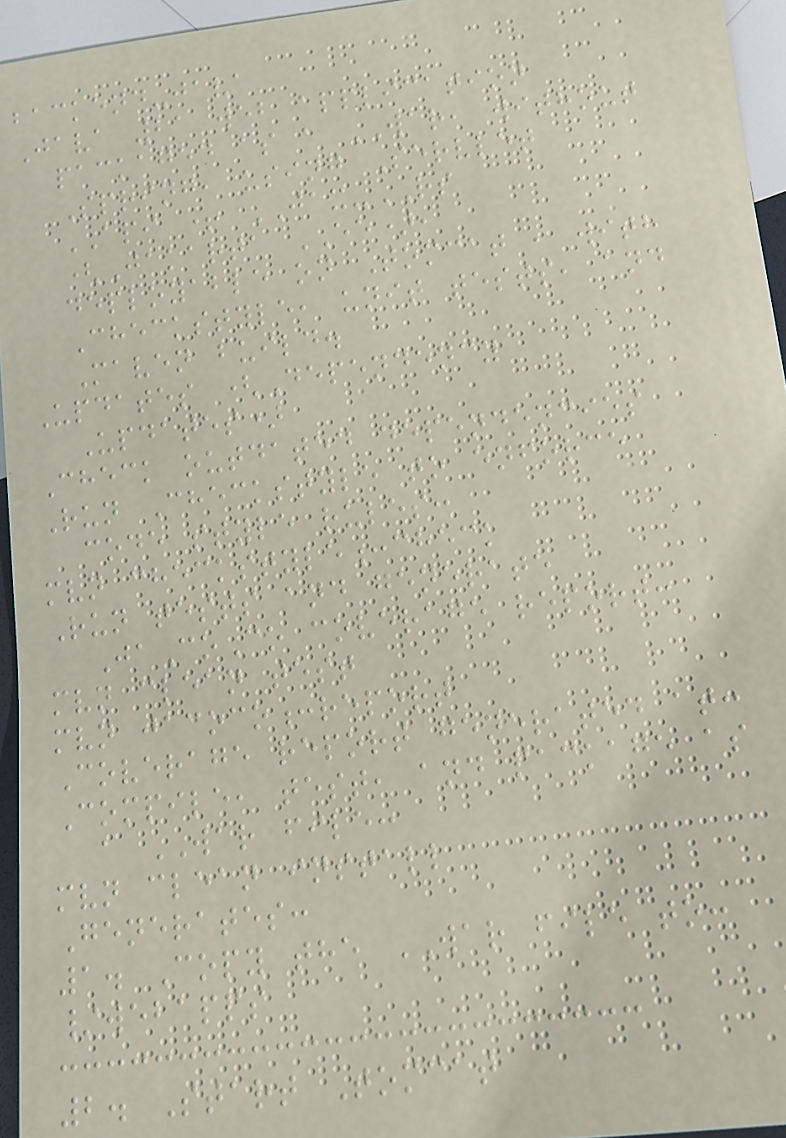backend-java
Java 21 web application
packaged as a WAR, without
Spring, using Servlet
API + JAX-RS
(Jakarta EE),
deployable on Tomcat , with
Checkstyle, unit tests, and
Maven build.
Updates (Dependency
Updates)
Check outdated dependencies
Run Checkstyle to enforce
code style rules:
mvn checkstyle:check
Run tests and generate
JaCoCo coverage report:
mvn clean test
mvn jacoco:report
Coverage report generated at:
Compile, test, and package as
a WAR file:
mvn clean install
Generates:
1. Copy the WAR file to:
/webapps
2. Start Tomcat
